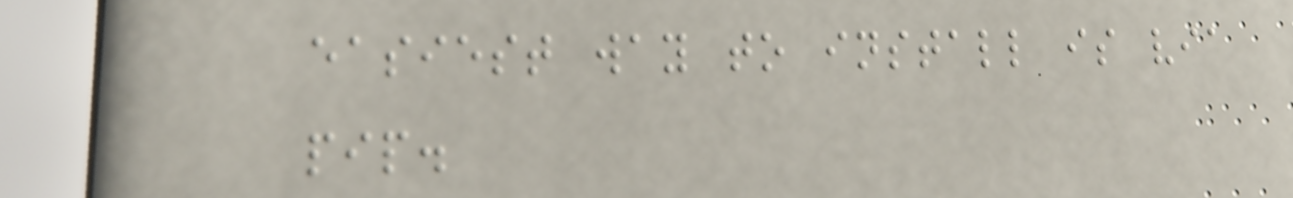easiest way to install is via
pip.
